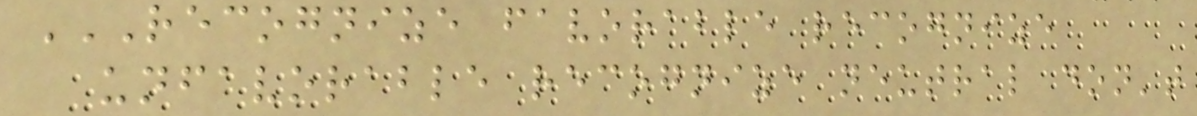RECOGNIZE FAVORABLE RECOGNIZE
UNFAVORABLE RECOGNIZE NEUTRAL DON'T
